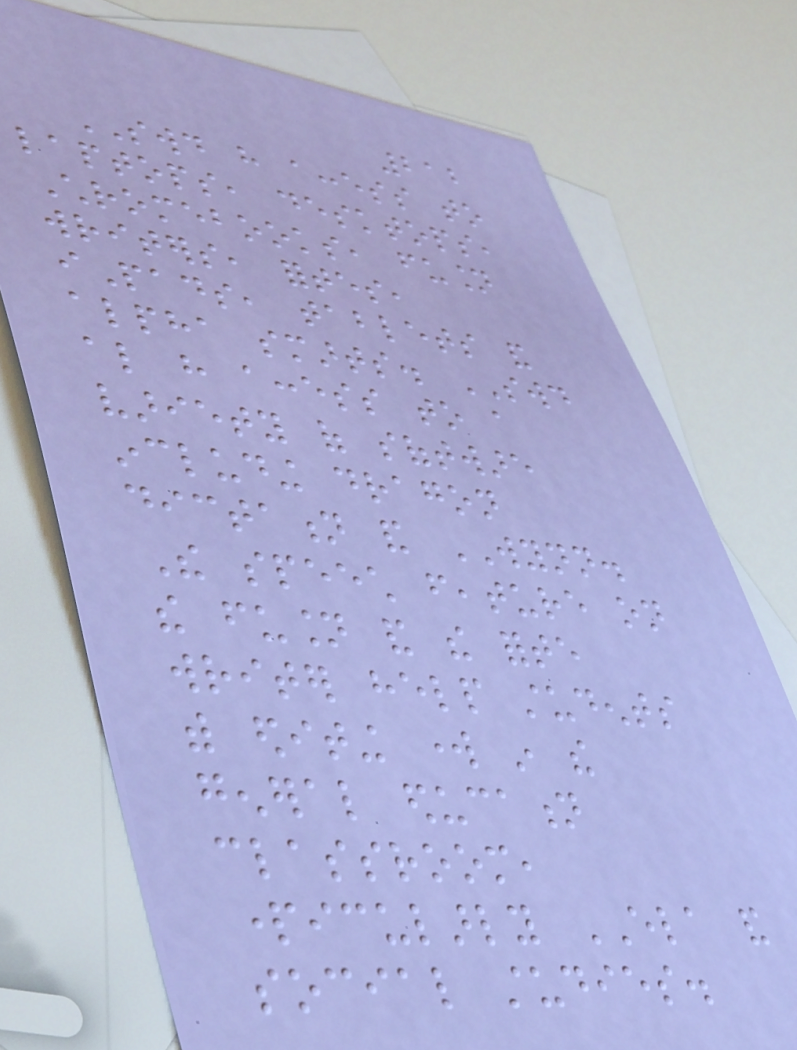212
SWD have access to
laptops, desktops,
Chromebooks, fusion
writers, fortes,
iPads, tablets and
alpha smarts. SWD
also have access to a
variety of software
including dragon
dictation and WYNN.
The speech feature on
the fusion and the forte
writer help students
with editing work in the
general education
classroom,
particularly ELA and
social studies.
